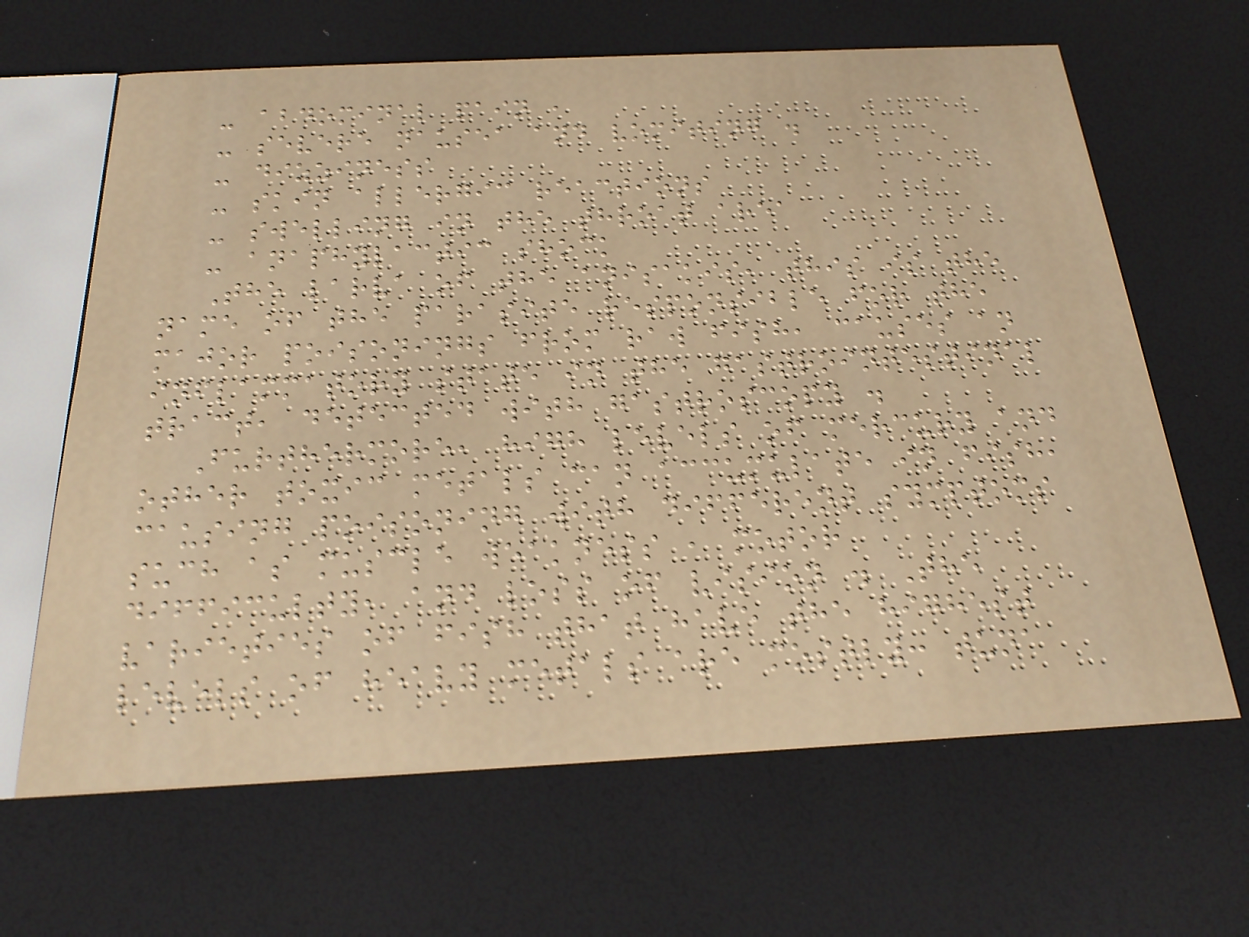- abdominal pain ,
- severe nausea and vomiting .
- dizziness
- skin allergic reactions
- swelling in the throat area
- anaphylactic shock
The larva of the anisakis, this is the
name of the parasite responsible for the
major poisonings from raw fish, causes an
inflammatory state in the gastrointestinal
tract, detected with gastroscopy .
Furthermore, high levels of mercury and
other toxic metals can accumulate in fish,
causing poisoning with different symptoms
such as muscle weakness , motor
difficulty, and loss of vision . The
varieties of fish that have the highest
levels of heavy metals are mostly: tuna
